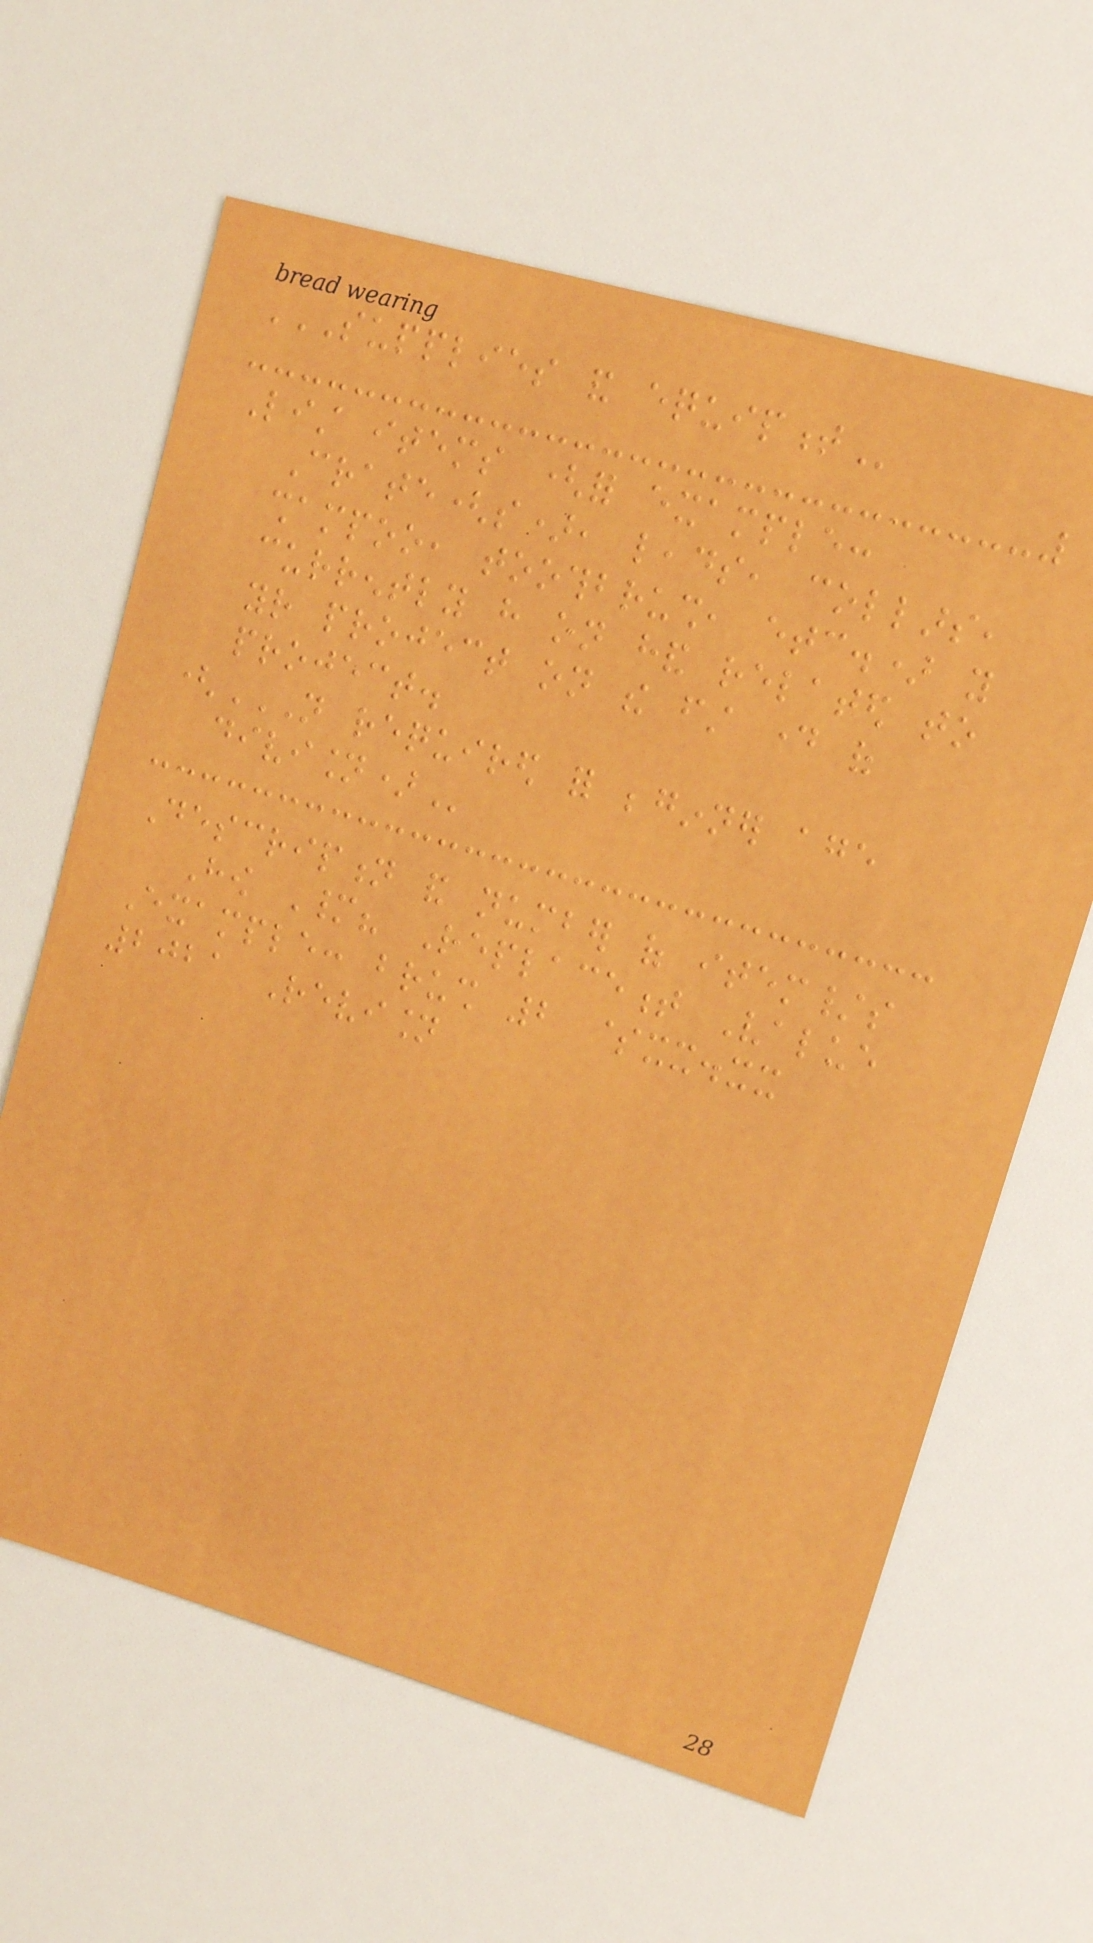SUPPLIES AND EQUIPMENT
List items (for example:
Crate(s), leads, collars,
shampoo, toothbrush, etc.) you
currently have on hand related to
your project on the first day of
project.
(NOT REQUIRED FOR BEGINNER AGE
DIVISION)
Description and number of item/s
How Many? Replacement Value
Example: brush 2 $xx.xx
2021 Revision
